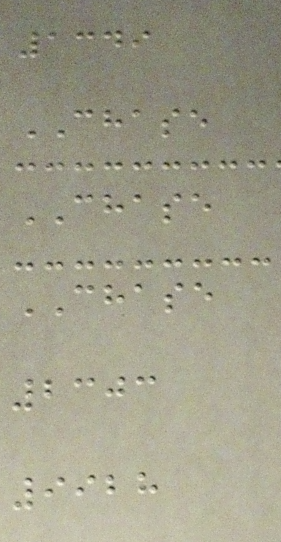1349
CHASE
CHASE
CHASE
2303
9928
